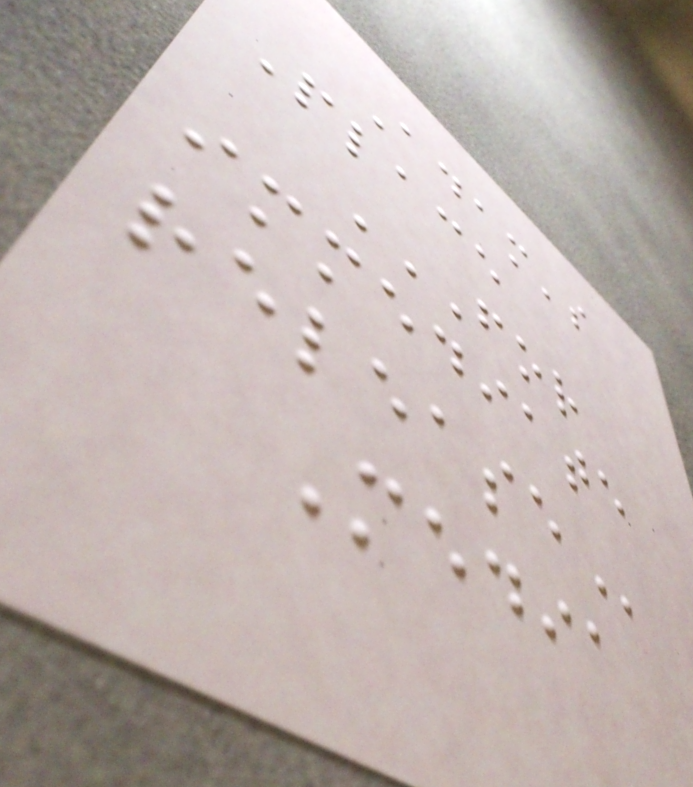Adam's
Place
FOR
IMMEDIATE
RELEASE
Media
